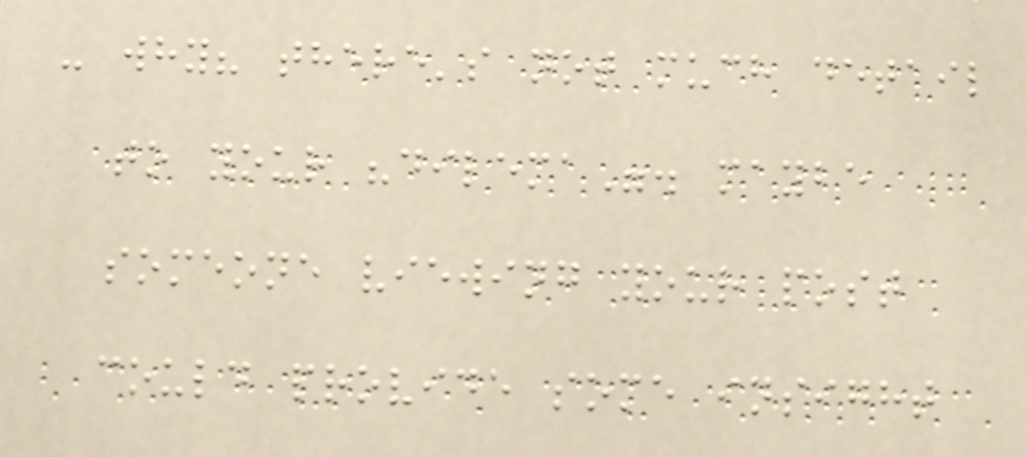- why? there's not much detail
to your "dilema". maybe
someone viewing your post
could provide some insight
